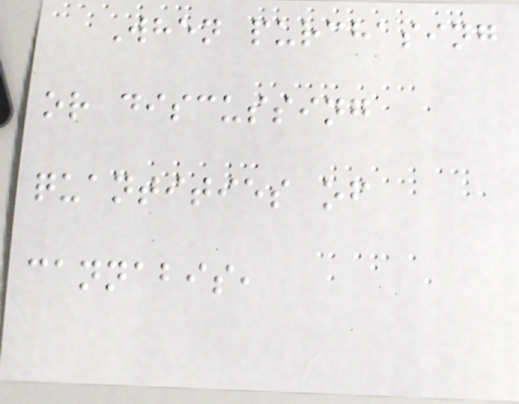When purchasing
or discussing
quantities of
cannabis,
